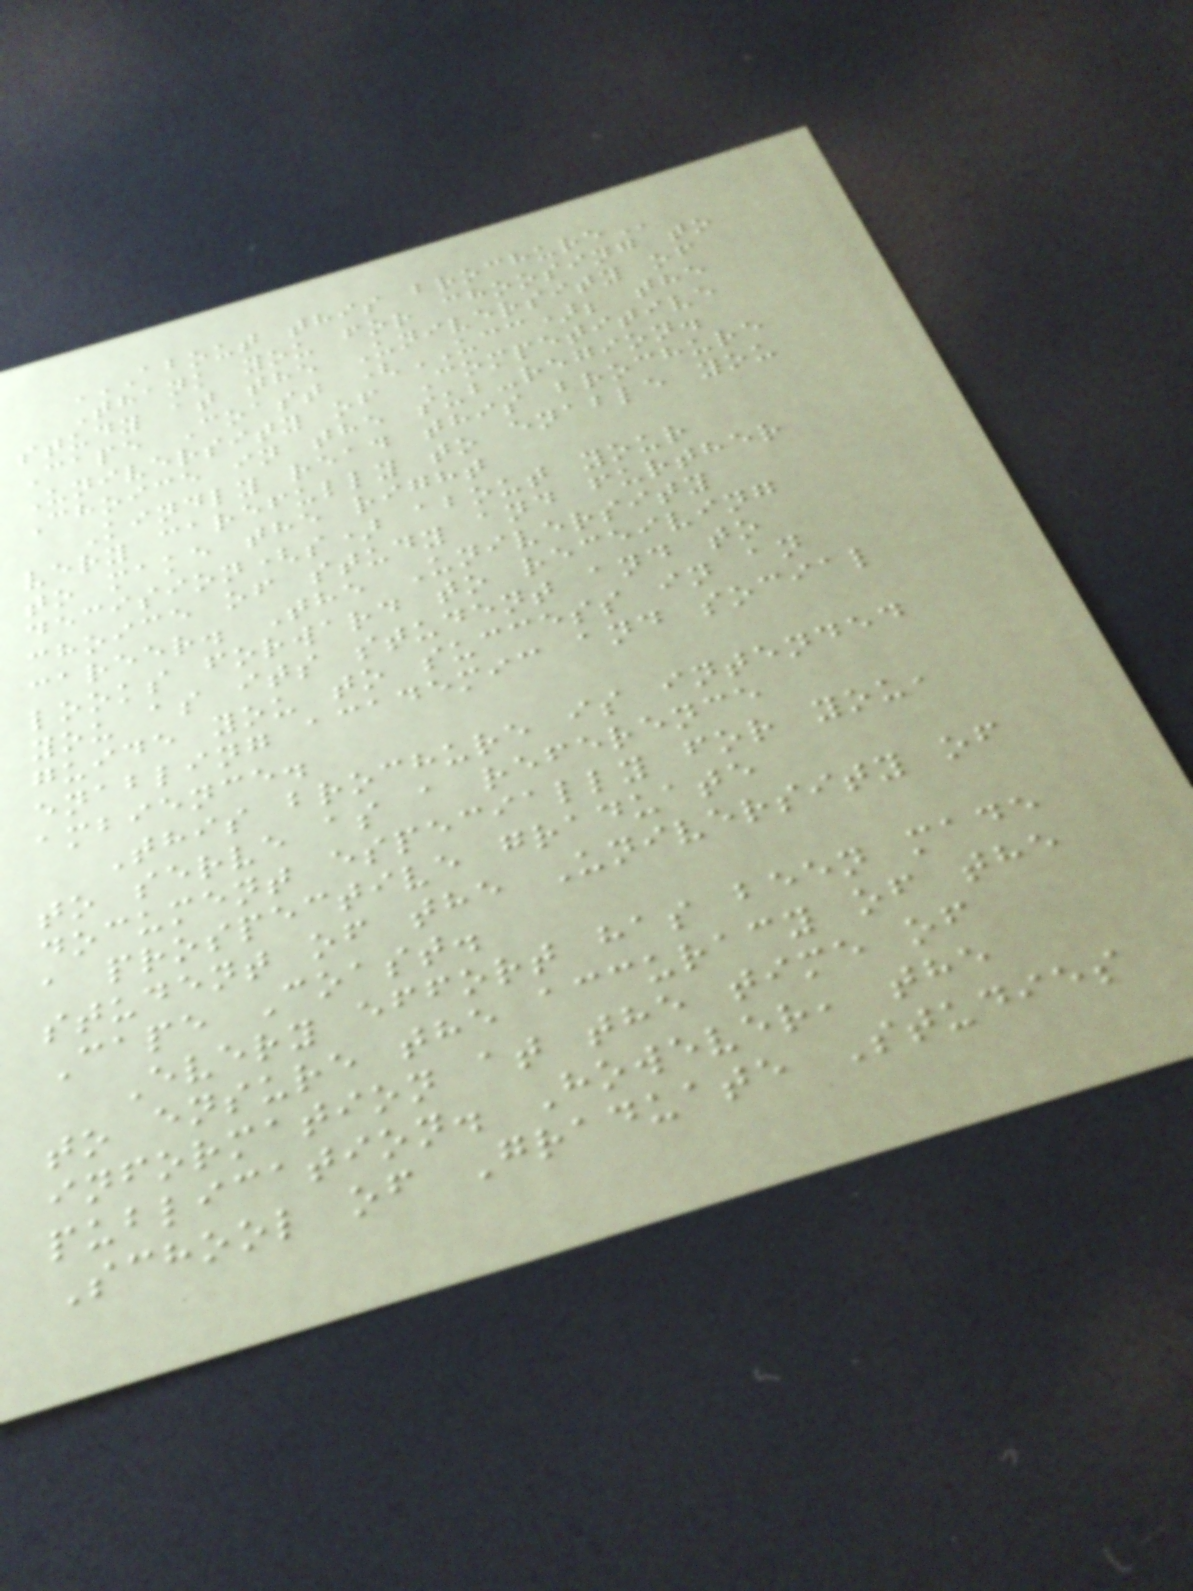ABOUT THIS BROCHURE
Thank you for choosing to
study at the University of
Cape Coast (UCC); the
University of Competitive
Choice in the sub-region.
Kindly read this brochure
very carefully to enable you
to make the right
decision(s) about your
choice of study and further
career. The University
looks forward to receiving
you as its student and to
guide you to success in an
enabling academic and social
ambience.
This brochure is intended
to serve as a reference
document especially for you,
a prospective graduate
student of the University of
Cape Coast.
Every effort has been made
to ensure the accuracy of the
information at the time of
publication. However, the
School of Graduate Studies
